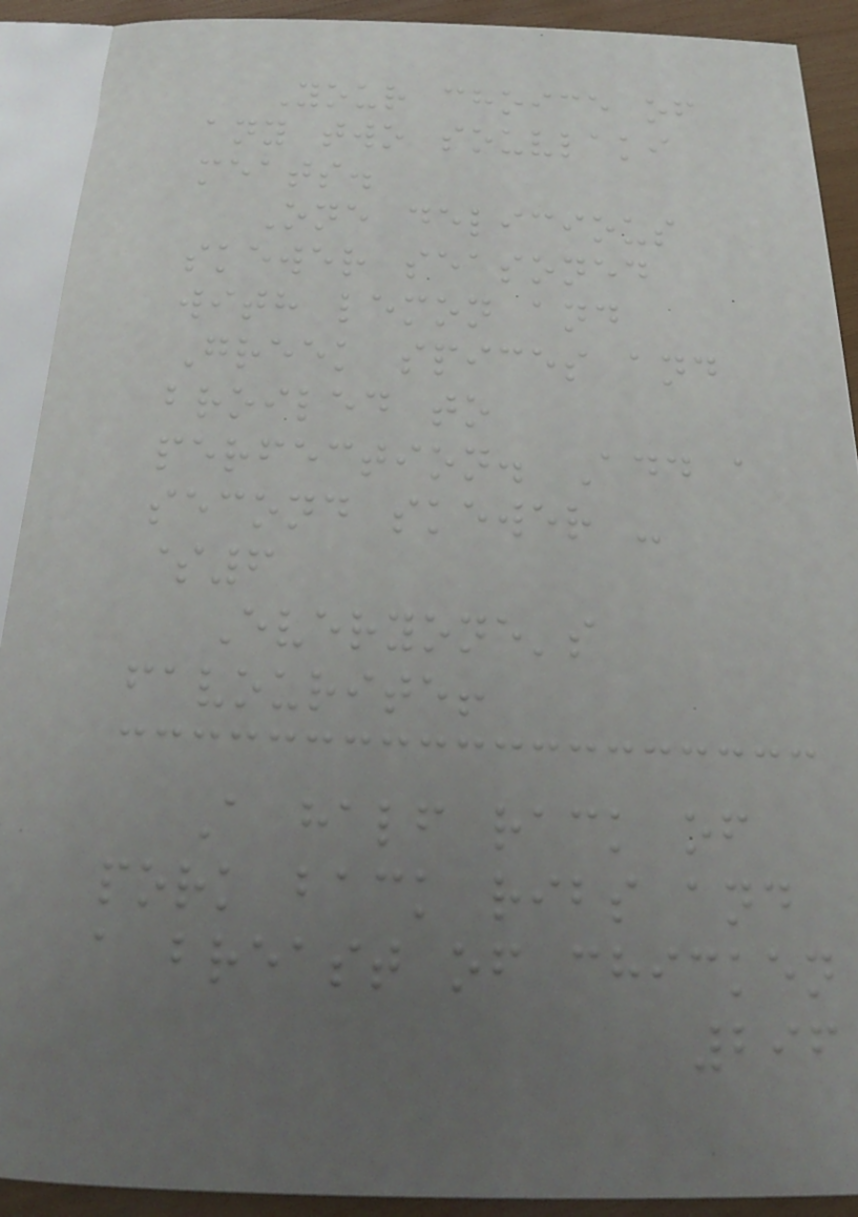Your choice of
any two souvlaki
meats.
One delicious
skewer seasoned
with lemon and
Greek spices and
broiled to
perfection. Add a
second skewer -
$6
Everyone's
favourite!
A half rack of
pork back ribs and
a breast of chicken
296
